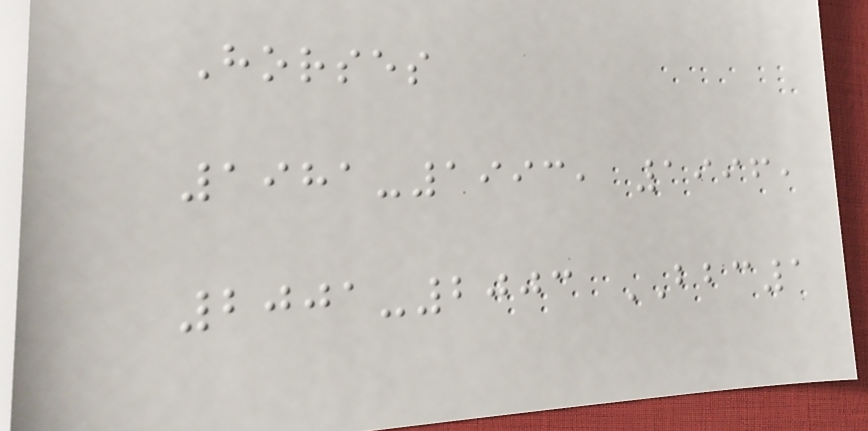Horses
1981-1993, 1996,
2001-2003 BBC1
